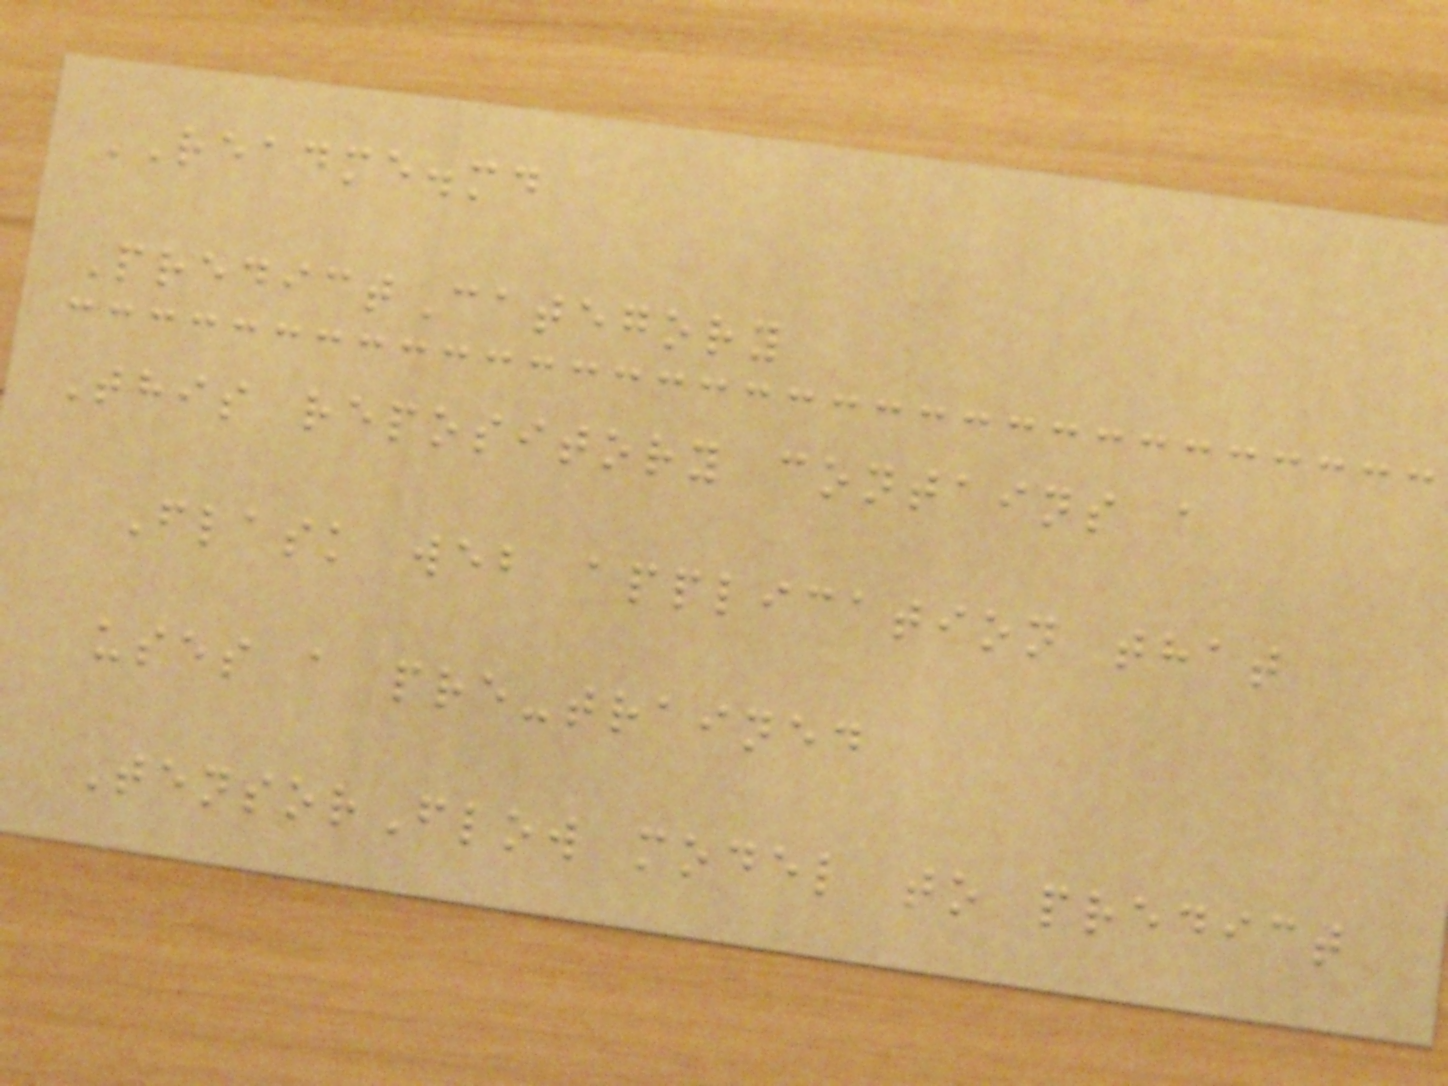README.md
PredictCategory
This repository contains a
Flask web application that
uses a pre-trained
TensorFlow model to predict
